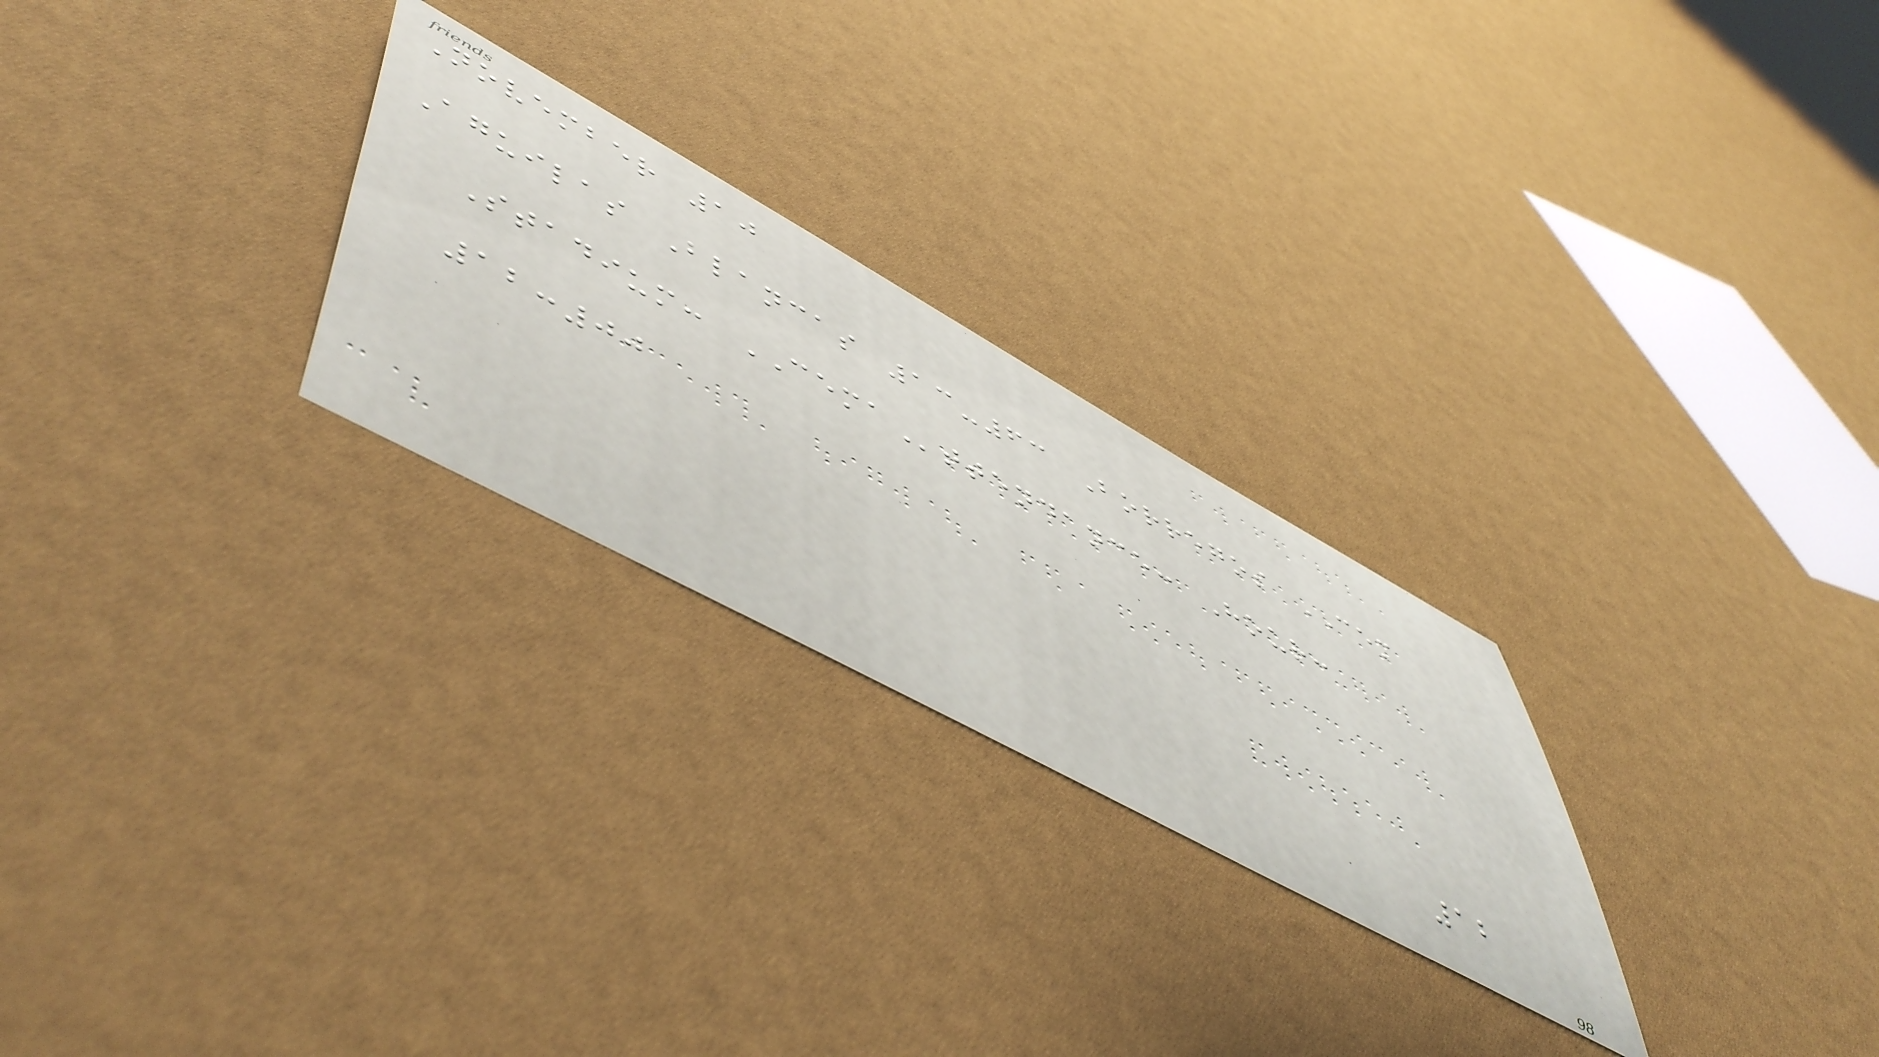November 10
Aguilas Blancas 13-63 Borregos CEM
Stadium: CEMAttendance: Hour:
12:00
12
